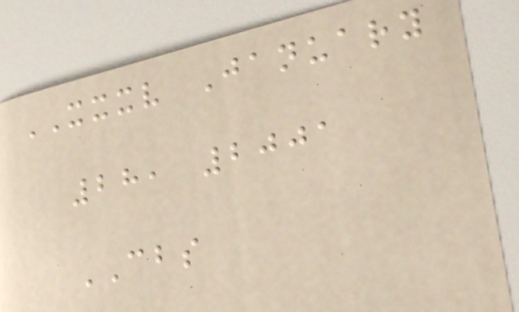XXXV January
28, 2001
CBS
